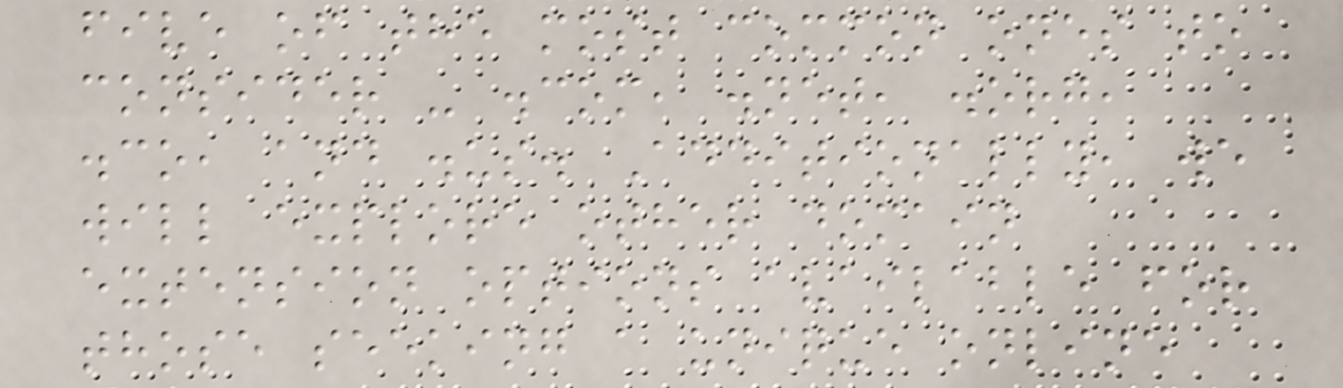five of the most common ones to
consider - .com, .net, .org,
.co, and .us. Additionally, we
will explore other domain
extension options available for
those seeking a unique online
